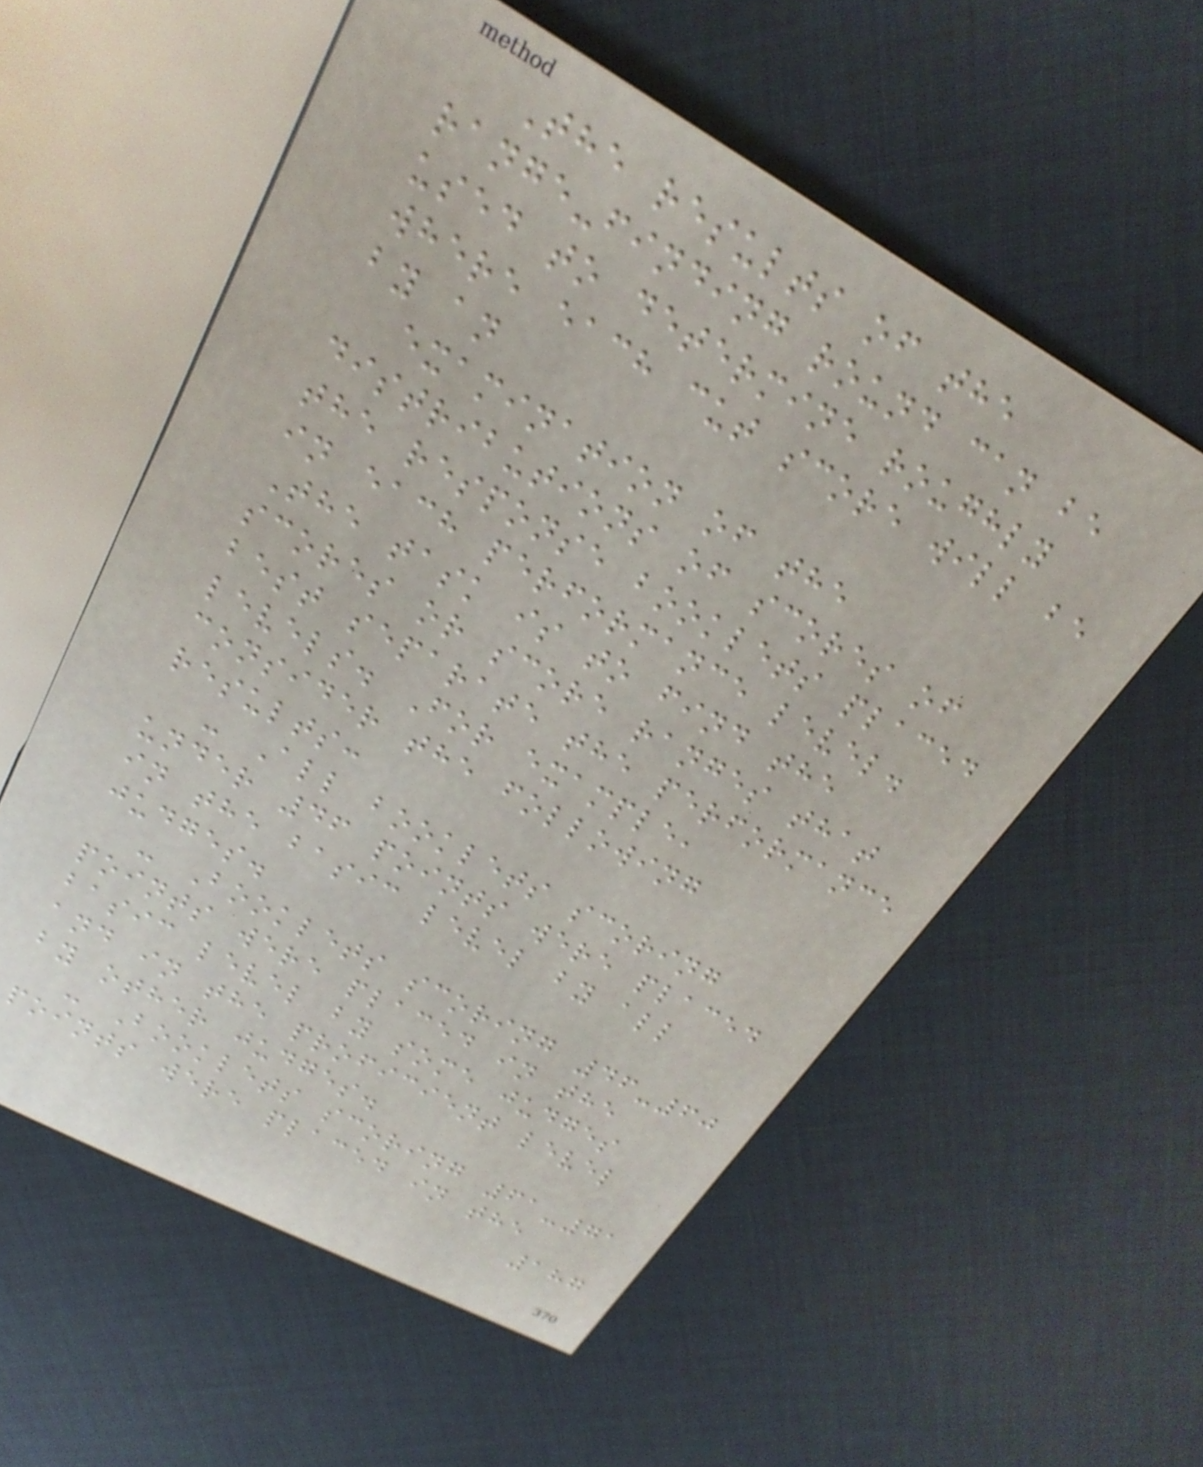The results of the
range-finding round can be
used to determine roughly
where each cut score will be
by an
examination of the
distributions of scores of
the response booklets placed
in each performance level.
The task is to find the
scores or score ranges that
best separate the performance
levels. For example,
consider the following
results:
- All booklets scoring
under 46 points were placed
in the basic level by all
judges.
- Booklets scoring 46-60
points were placed in the
basic level by some judges
and in the proficient level
by other judges.
- Booklets scoring 61-71
points were placed in the
187
